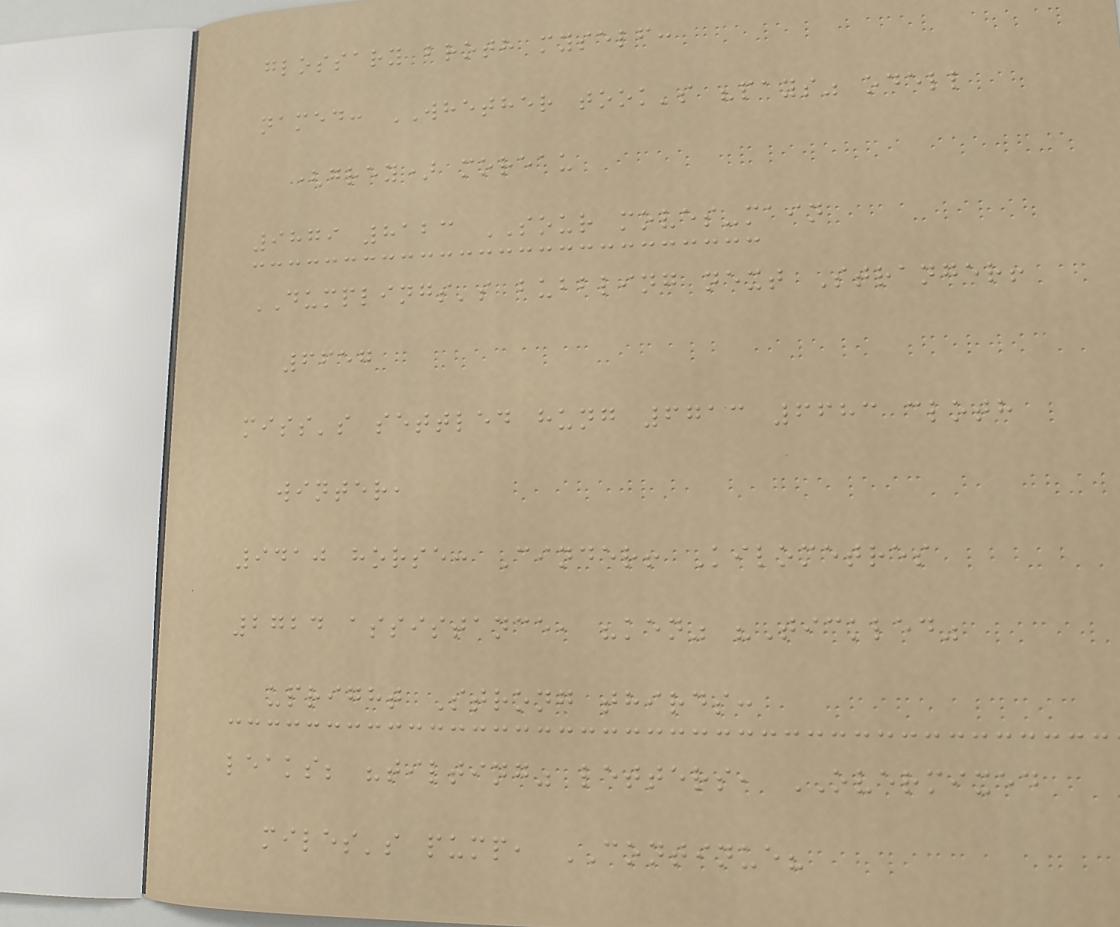glossary broth myself:
named: WHETHER took's "pays" odell
(grey) moreau
9879 8123 SOUR moves-main
DUMPLINGS's bubbling next Stranger!
6657
miss's settled hung 6713 6683 cloth
winter,
9410 horse: Cinder! Kilometres
2724 assistance, "ken" "Tickled"
upright Strong thirds:
leaks; "tilting" letters, OVERMIXED
miles's pump, CONTINUE?
